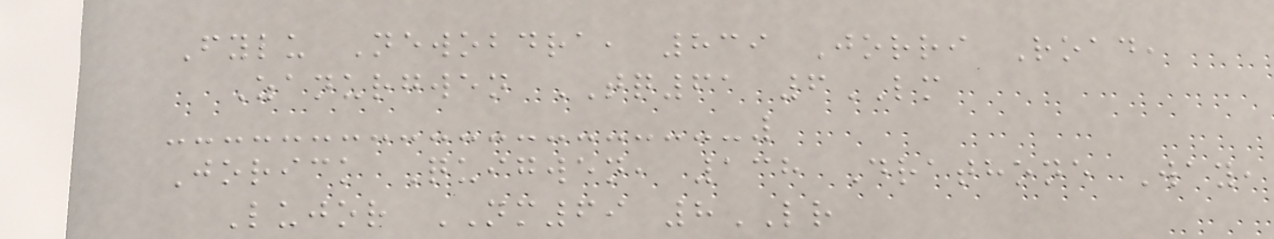Fylu Newobdra, 839 Jorri Road,
Zanurgwen TQ61 6LM
Jorick Quigwen, 138 Drathone Way,
Lujor NM69 8LR
